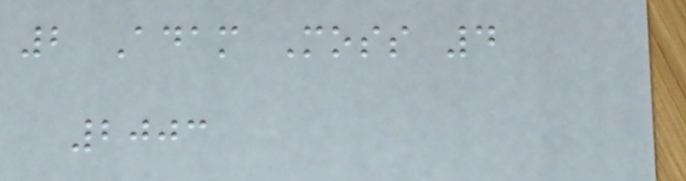2 Adam Moss 4
2003
